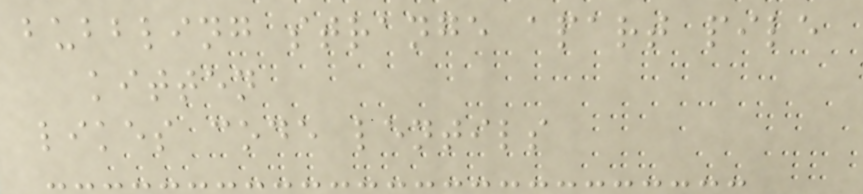bubbling strange apart pile
kitten
likes code lentils
